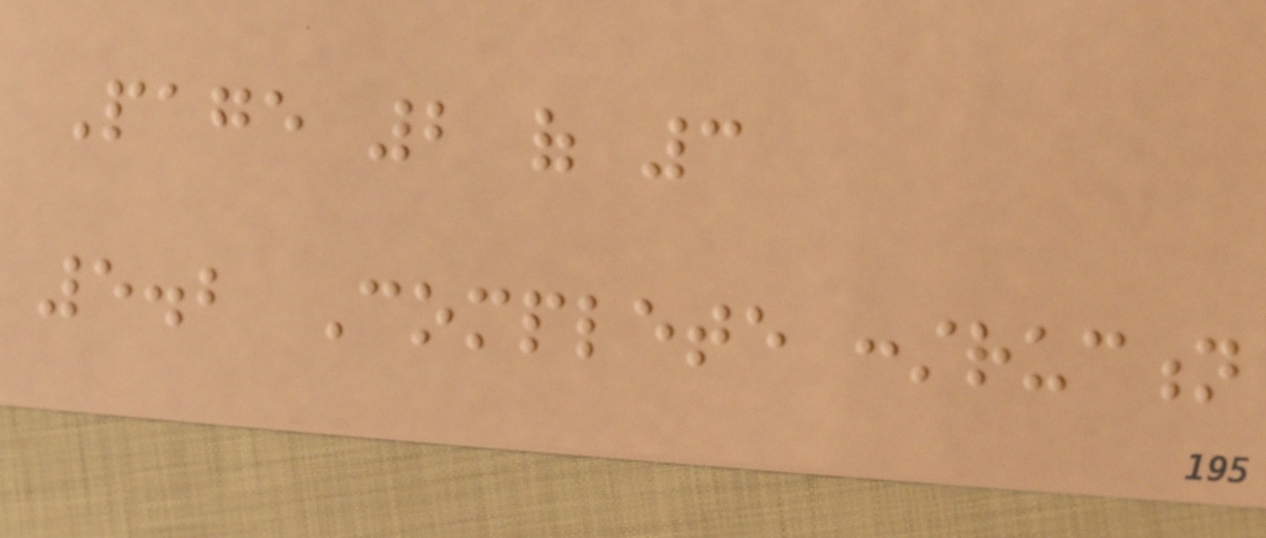Page 2 of 3
5.2 Complete construction
